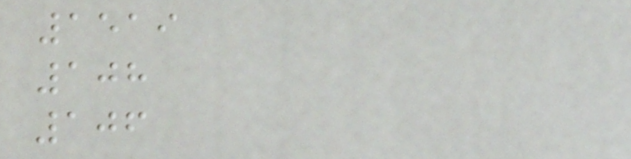1519
108
106
